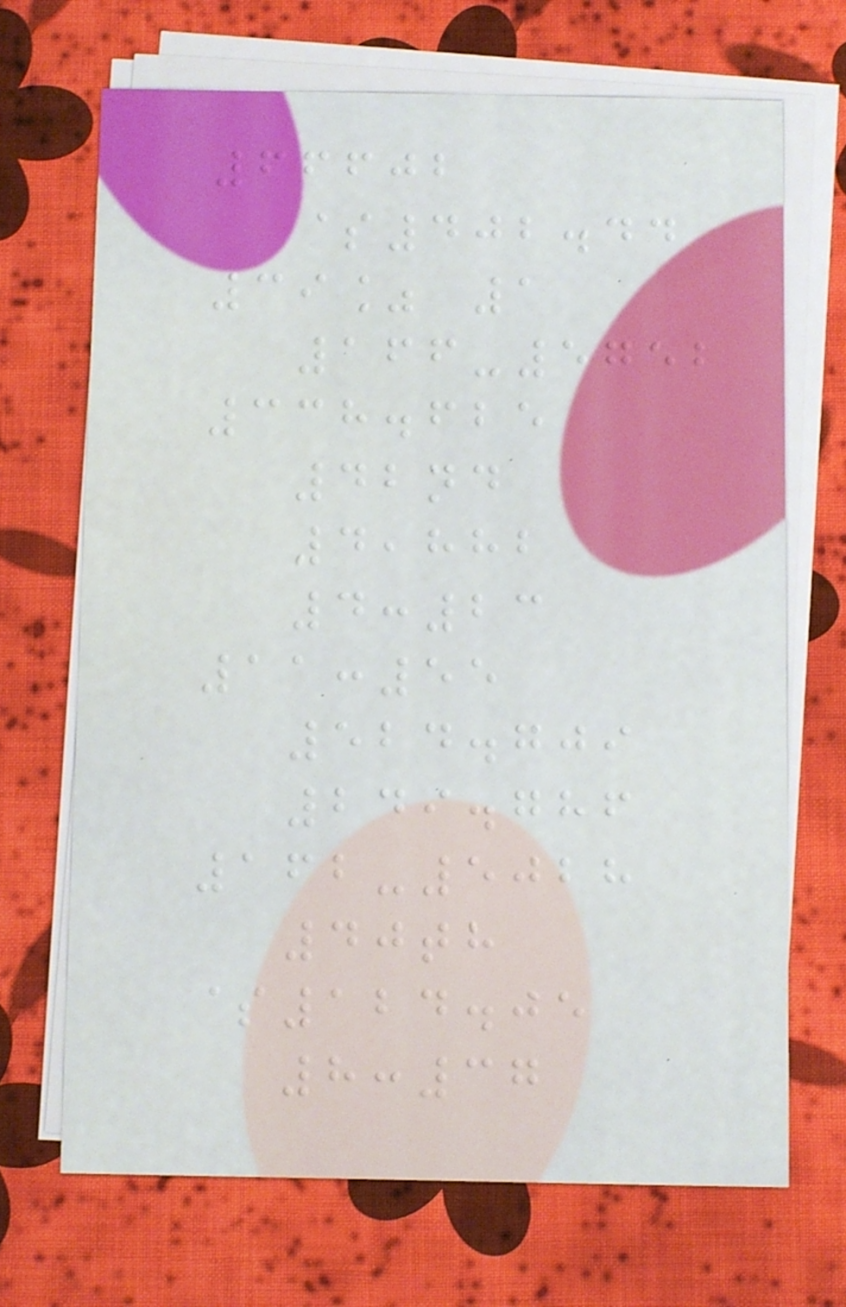66602
$402.44
39% 1
166-5752
338.625
42nd
4,882
4:23
11:55
524.709
249.786
162-5028
40th
$124.05
8:37
